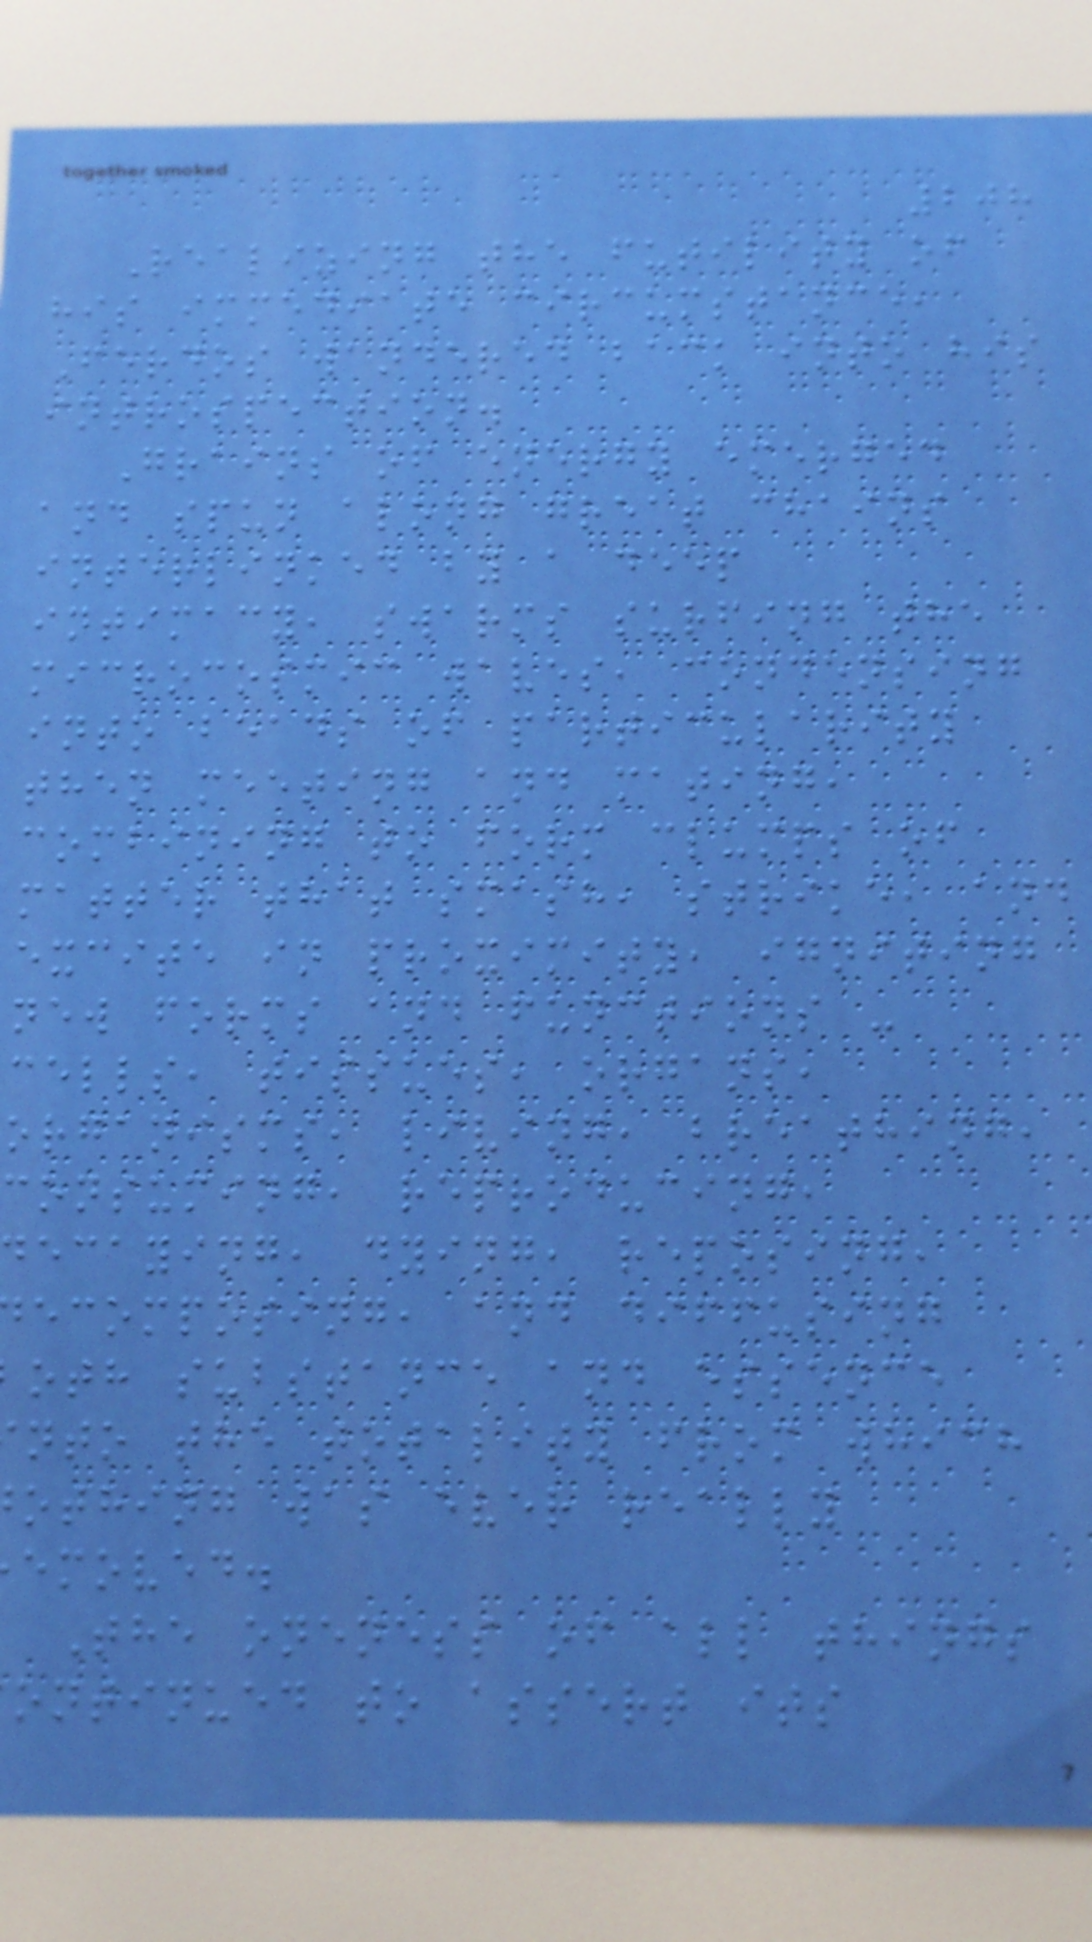208
Realizing the futility of
his immediate circumstance,
Ferdos wandered back into his
introspection.
Grains of energy emerged
and spun along great chains
interlinked by a deep
intimacy, swarms surfing the
microcosmic waves, condensing
into beads of particularity
then meeting and mating,
combining to form clumps of
matter that smash, strike, and
excite in proximity, igniting
new forms and functions -
cells, tissues, organs,
organisms, living, breathing,
consuming, reproducing,
ecaying, dying, reposing,
ecomposing, and diffusing
oth substance and essence
nto the totality from which
othing was ever really
emoved.
The oneness of all things
ontinued to assert its
